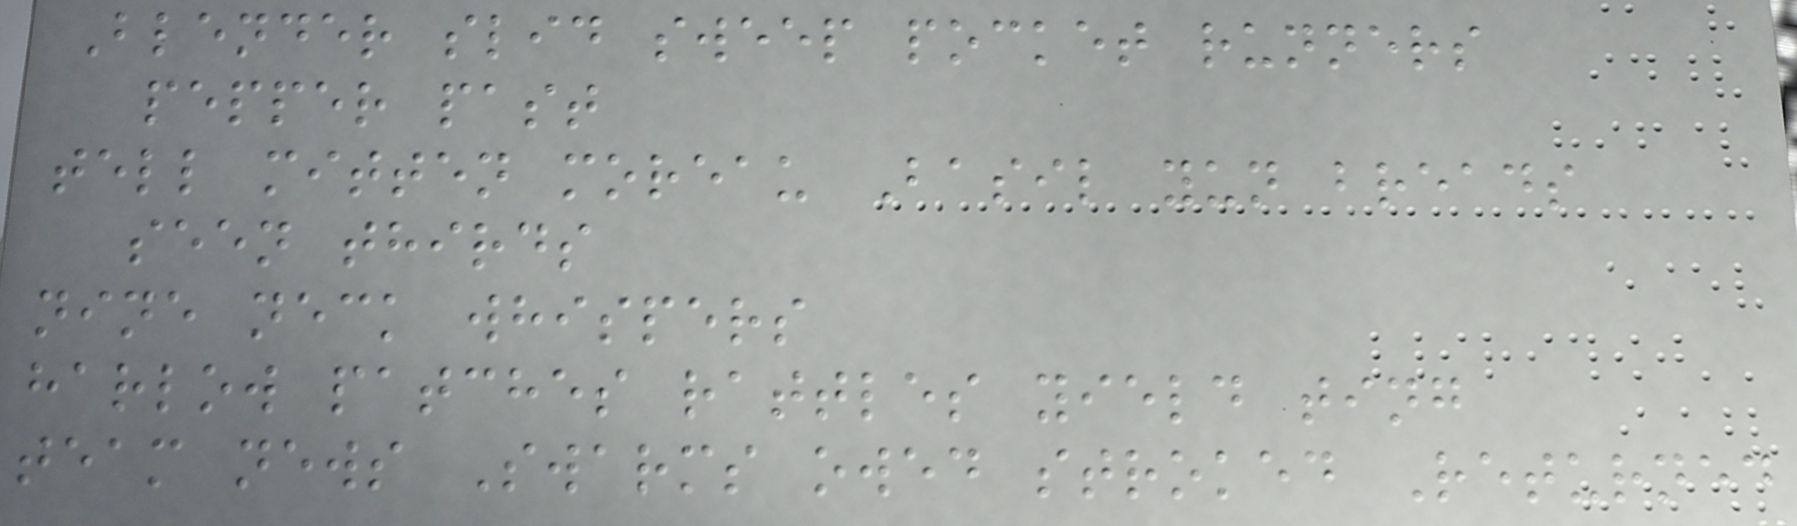Blender slid sweep pocket runners
pepper past
tell mitten moreau Basil yun breads
seen thirds
nine neck whispers
harlow patches rattles yield ting
team news Swarms owed stroked Returned
